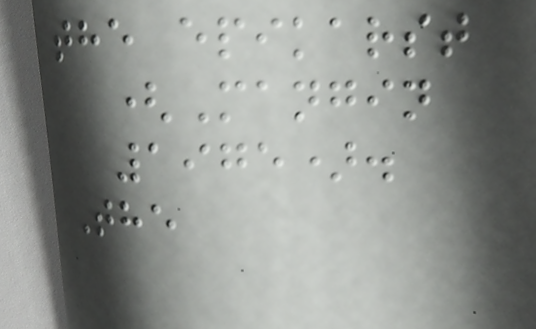the epikarst
(Mangin
1975).
The
